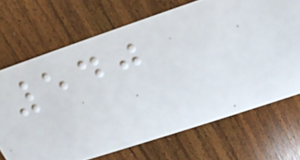540
